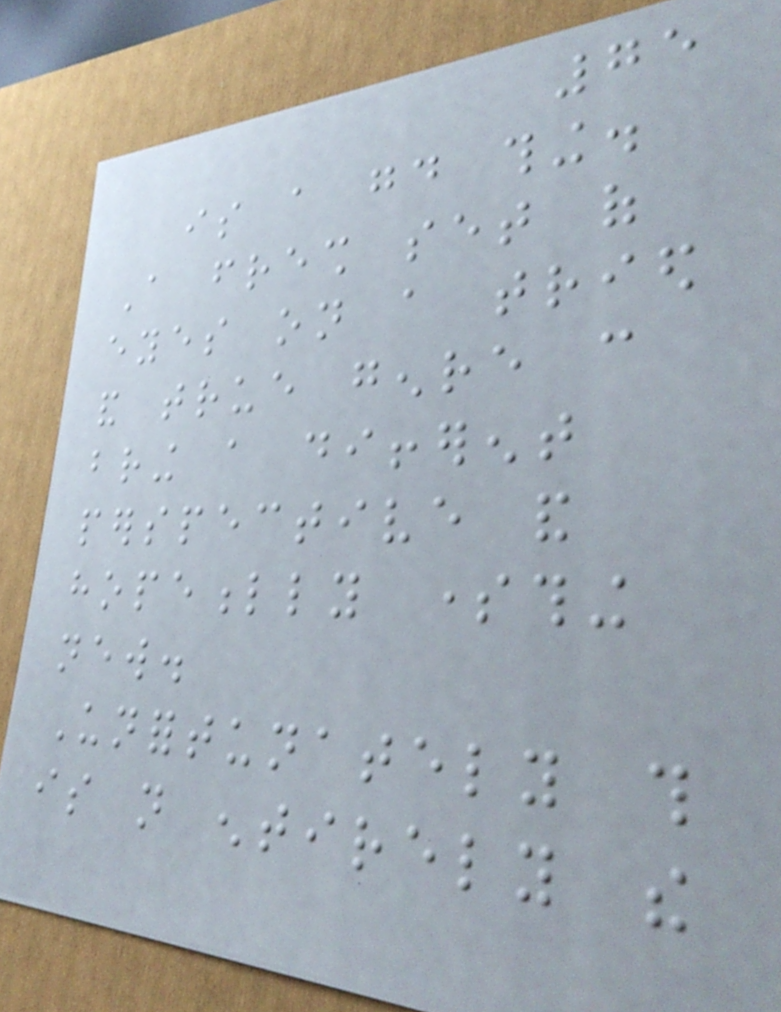75
is a good thing.
A fresh set of
eyes on a tried
and true genre can
bring a different
perspective and
hopefully something
new.
Unfortunately this
is not entirely the
